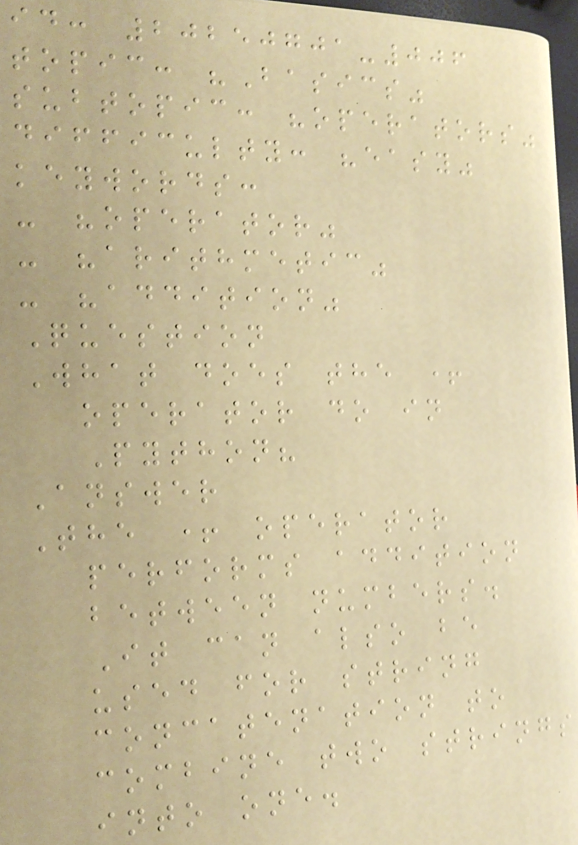id: 20250701-006
topic: "Basics"
subtopic: "operators"
difficulty: "easy"
keywords:
- "operator"
- "arithmetic"
- "addition"
Question
What does the +
operator do in
Python?
Answer
The + operator
performs addition
between numbers.
It can also be
used for string
concatenation to
combine two strings
into one.
